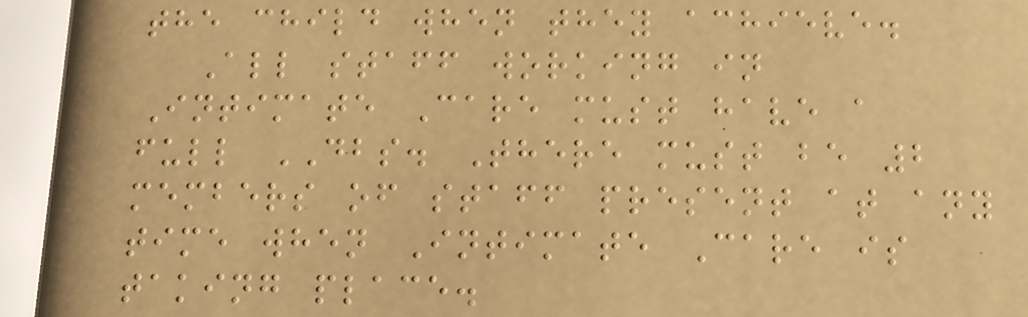the child when they achieve.
All staff working in
Intimate Care must have a
full DBS. There must be 2
members of staff present at any
time when Intimate Care is
taking place.
